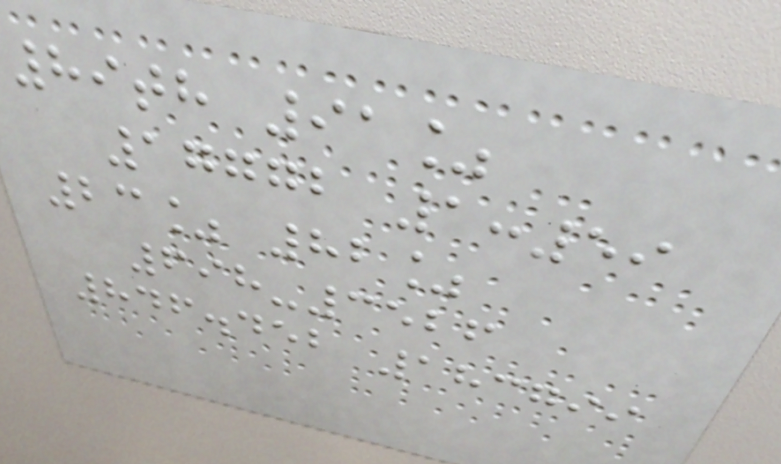89th 91%
17772 1:59
23% 82%
698-3526
846.452 183799
